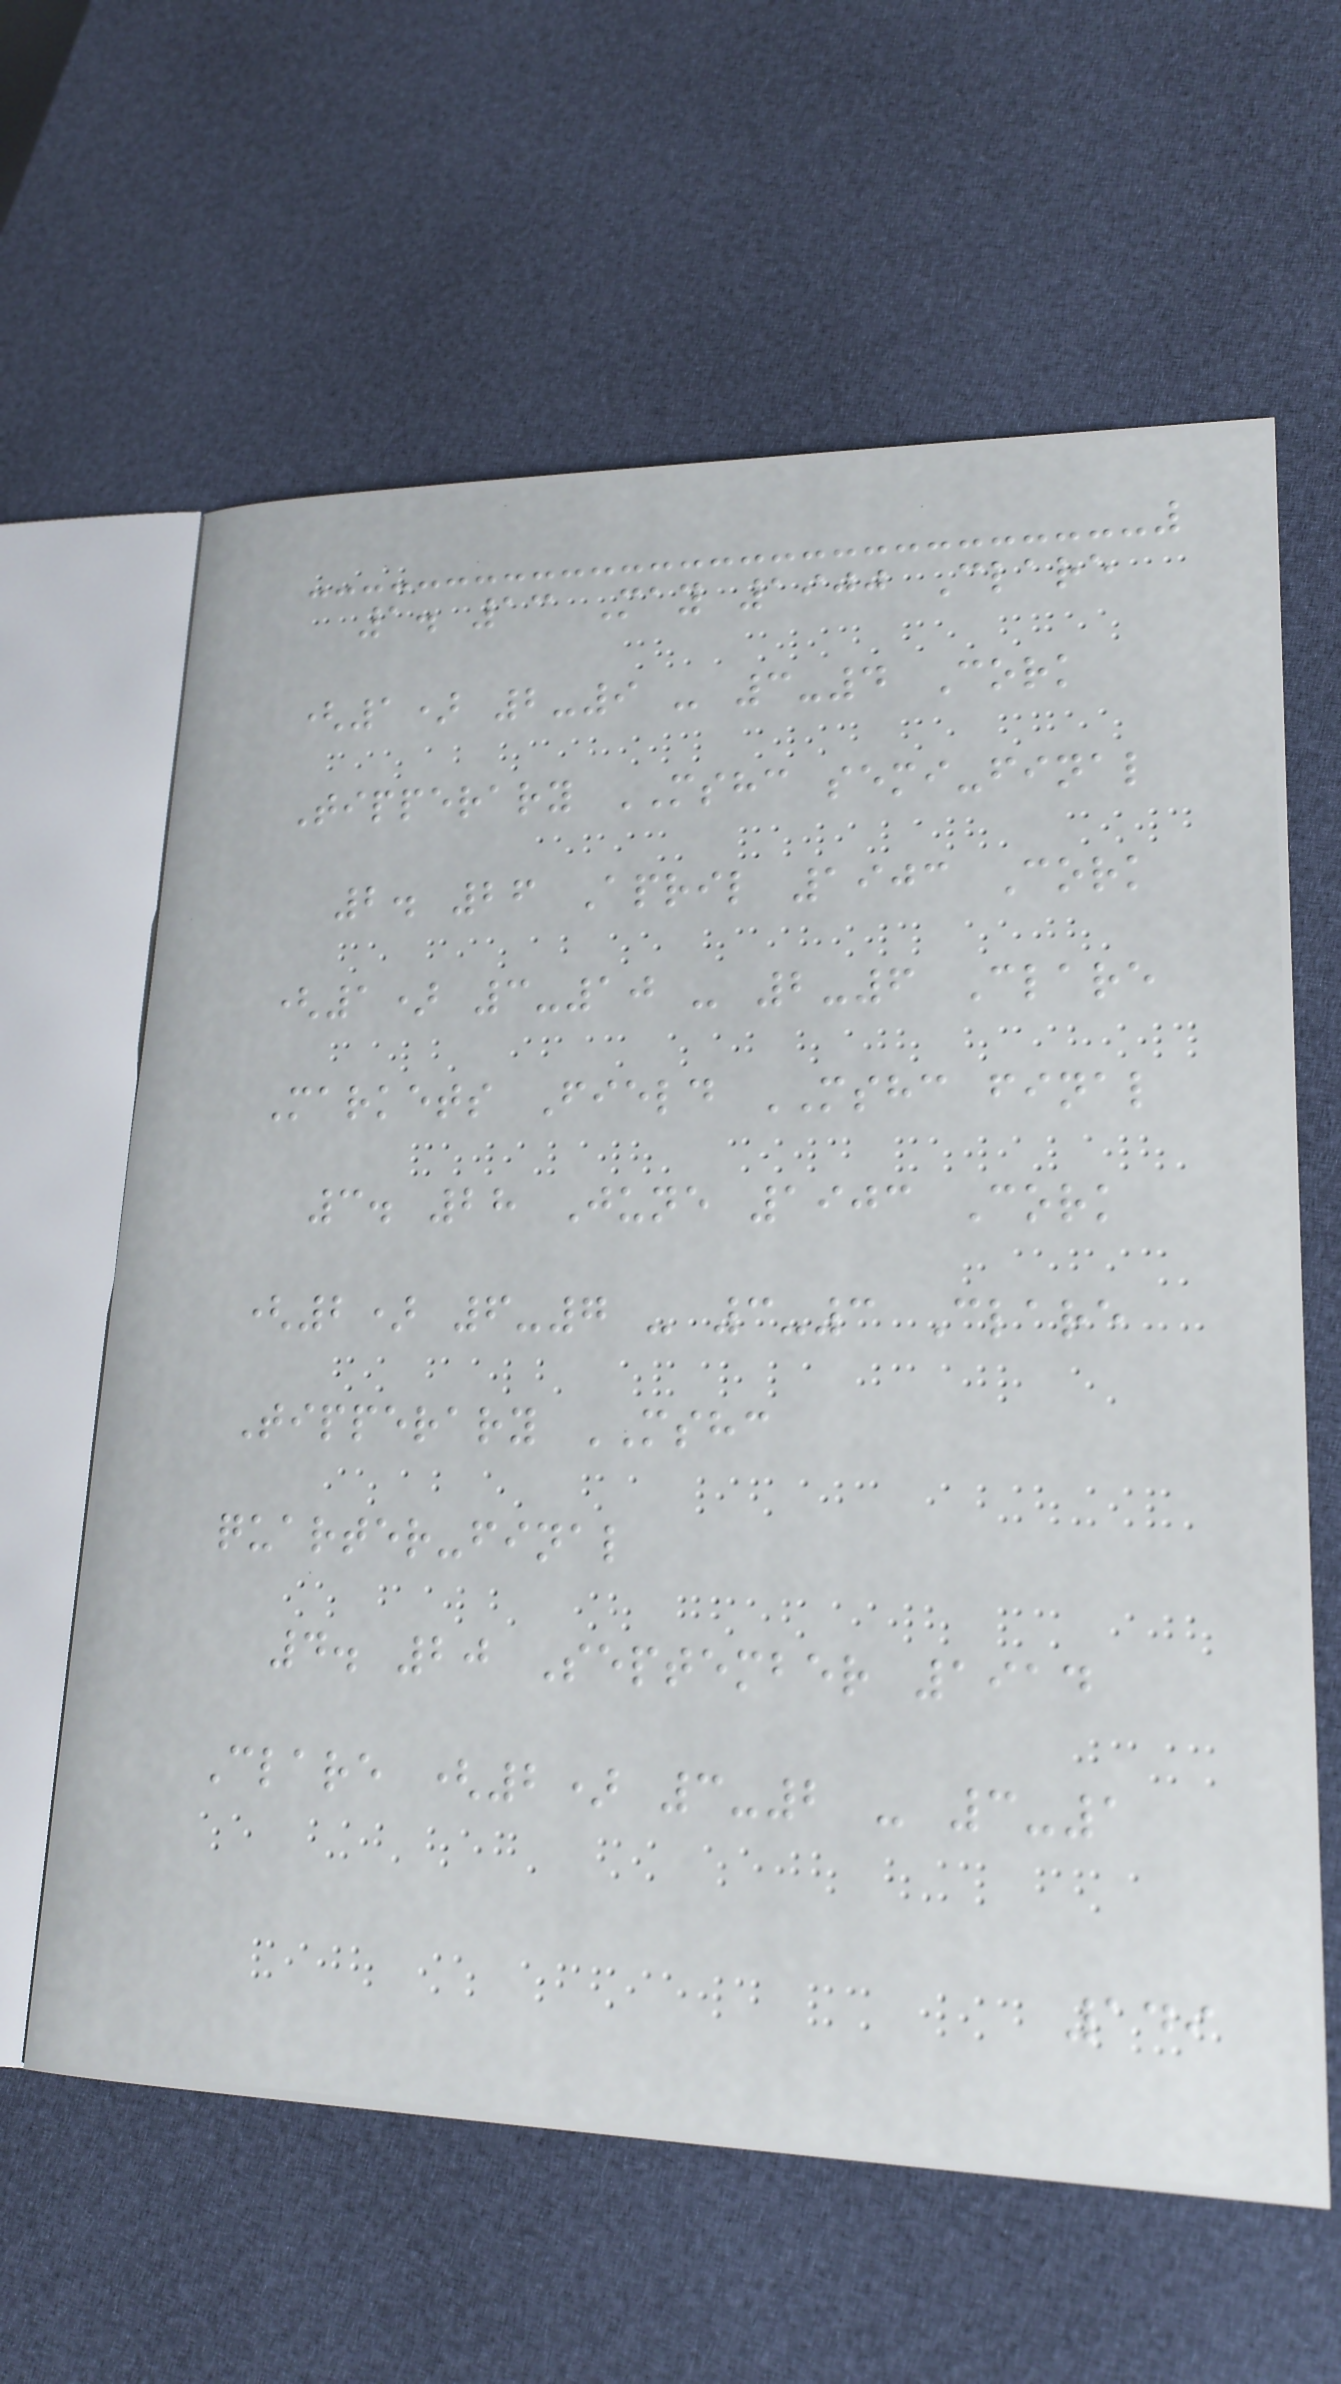1. 13 May 1900 Clare
(1) 2-9 - 3-4 Cork
Tipperary MSHC semi-final
2. 26 April 1903 Cork
(1) 3-10 - 2-6 Clare
Markets Field MSHC final
3. 28 June 1903 Cork
(2) 6-7 - 3-3 Clare
Tipperary MSHC
quarter-final
4. 20 September 1914
Clare (2) 3-2 - 3-1
149
